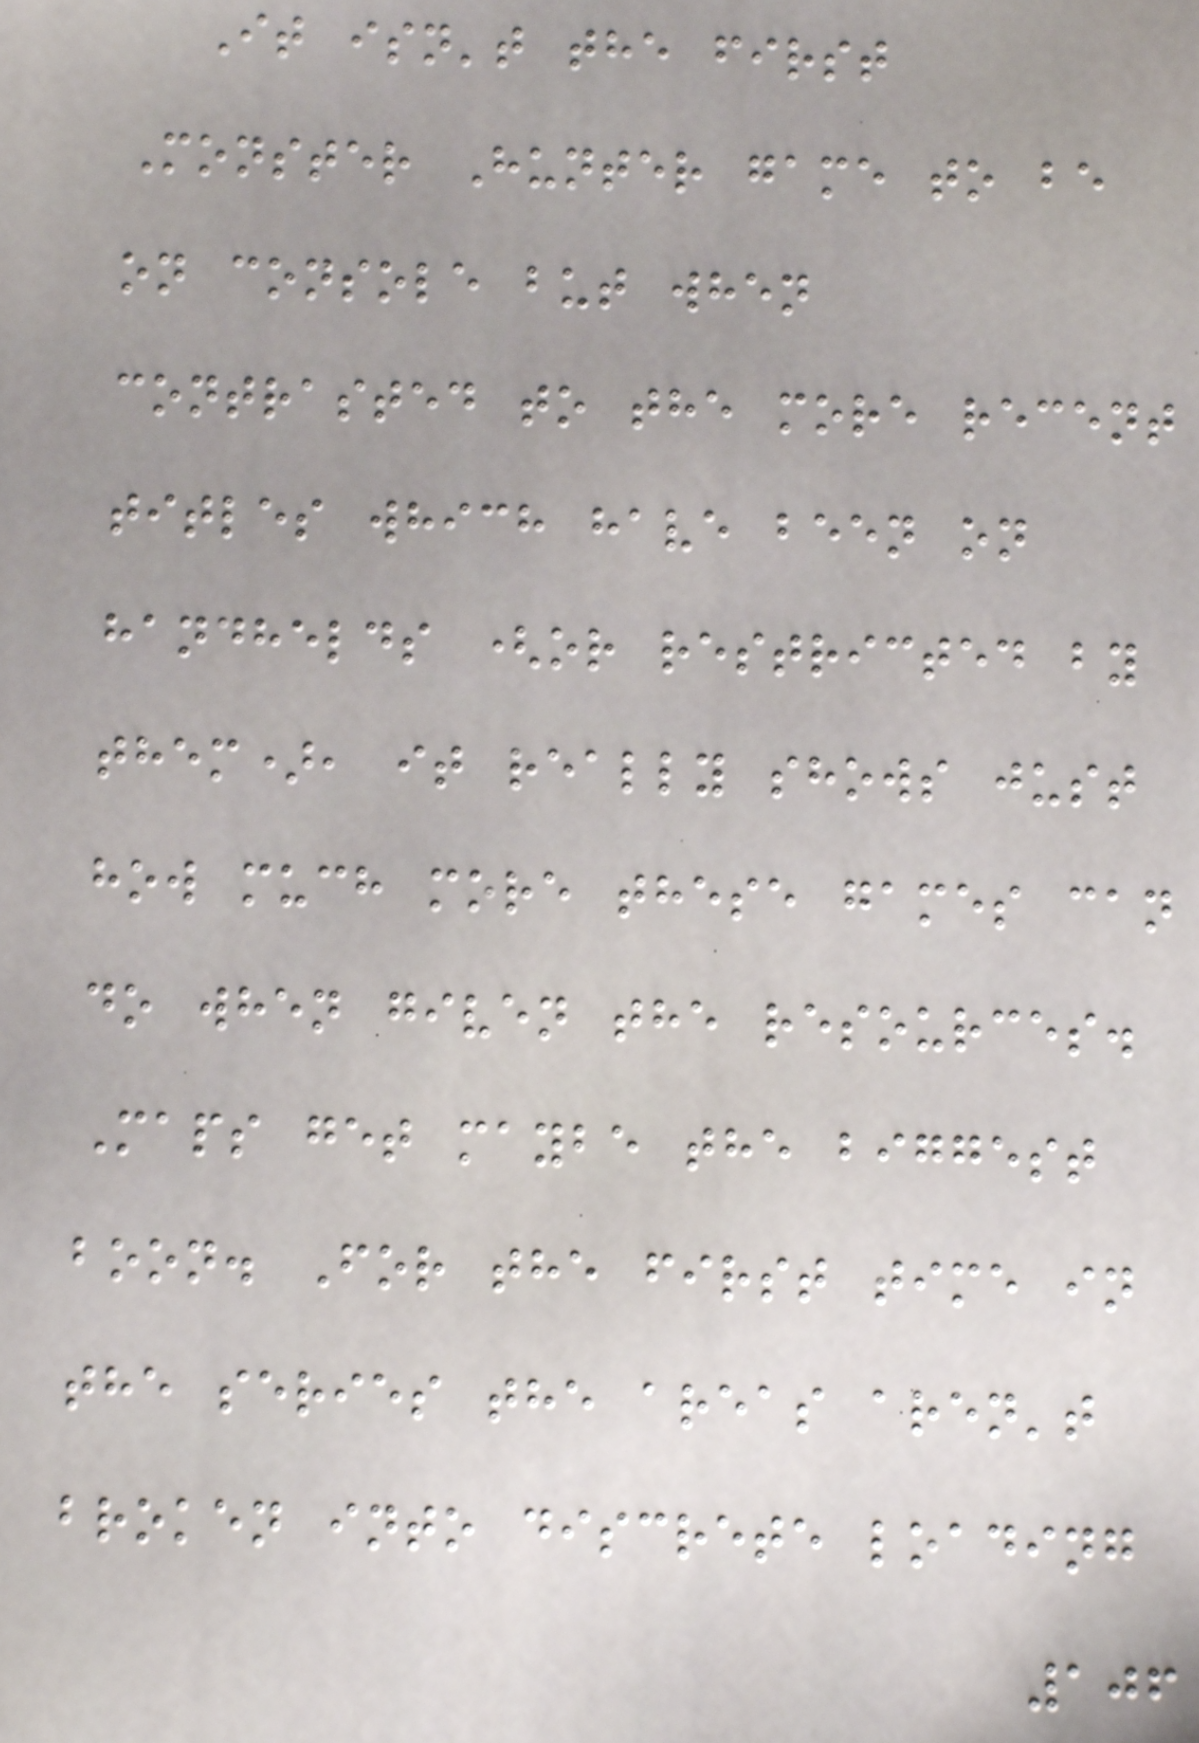It isn't the first
Monster Hunter game to be
on console but when
contrasted to the more recent
titles which have been on
handhelds (or restricted by
them), it really shows just
how much more these games can
do when given the resources.
Maps get maybe the biggest
boon. For the first time in
the series the areas aren't
broken into discrete loading
106
